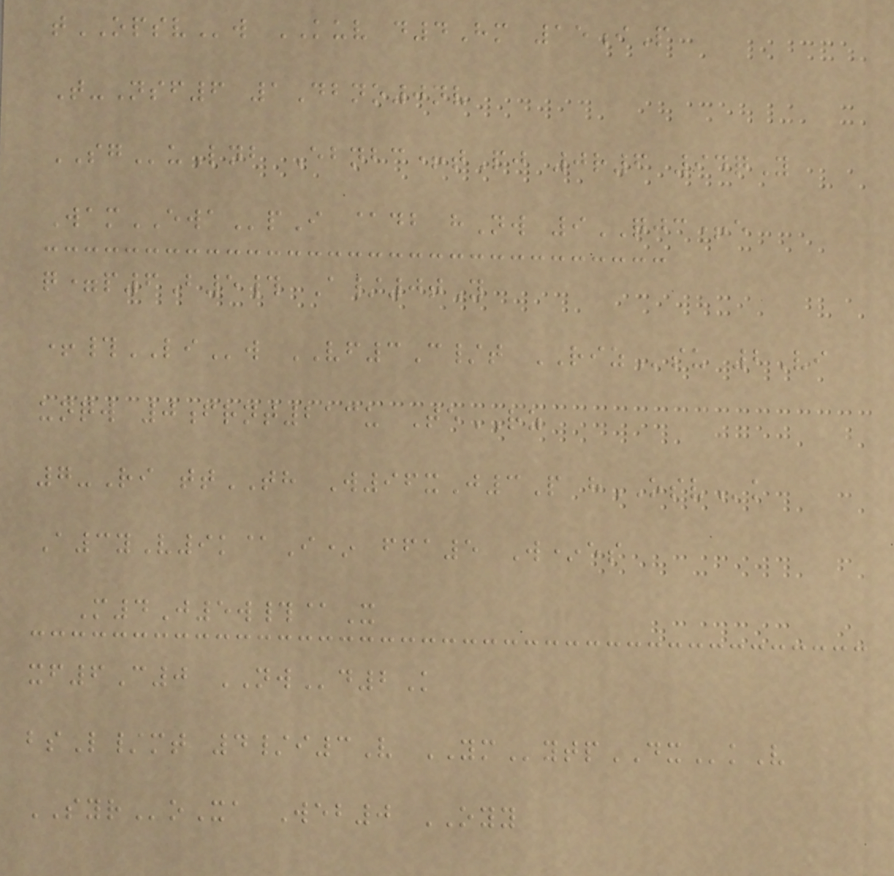tOPSVw KUV d4Hm 15iP
T-Nsf6 1Dbno0nv
SGuLnb Ebnbc+tPj 0r6 94qY
WamEWApI @db hNw 9QJC+e
q=p6B5# A/0tY
+#LIw VF3C/t RIZsu 2Vi
unqw 0frnt213u TeRZ
7-Ri ttTH W96xJ3P hOSVk
A3yV9k@I* ffa5 W*es
M4J5w#@X
xf6C0 NWd2K
bsL/mt 4/i3V YMytpDXkV
SYRoXa Web0 OYY
